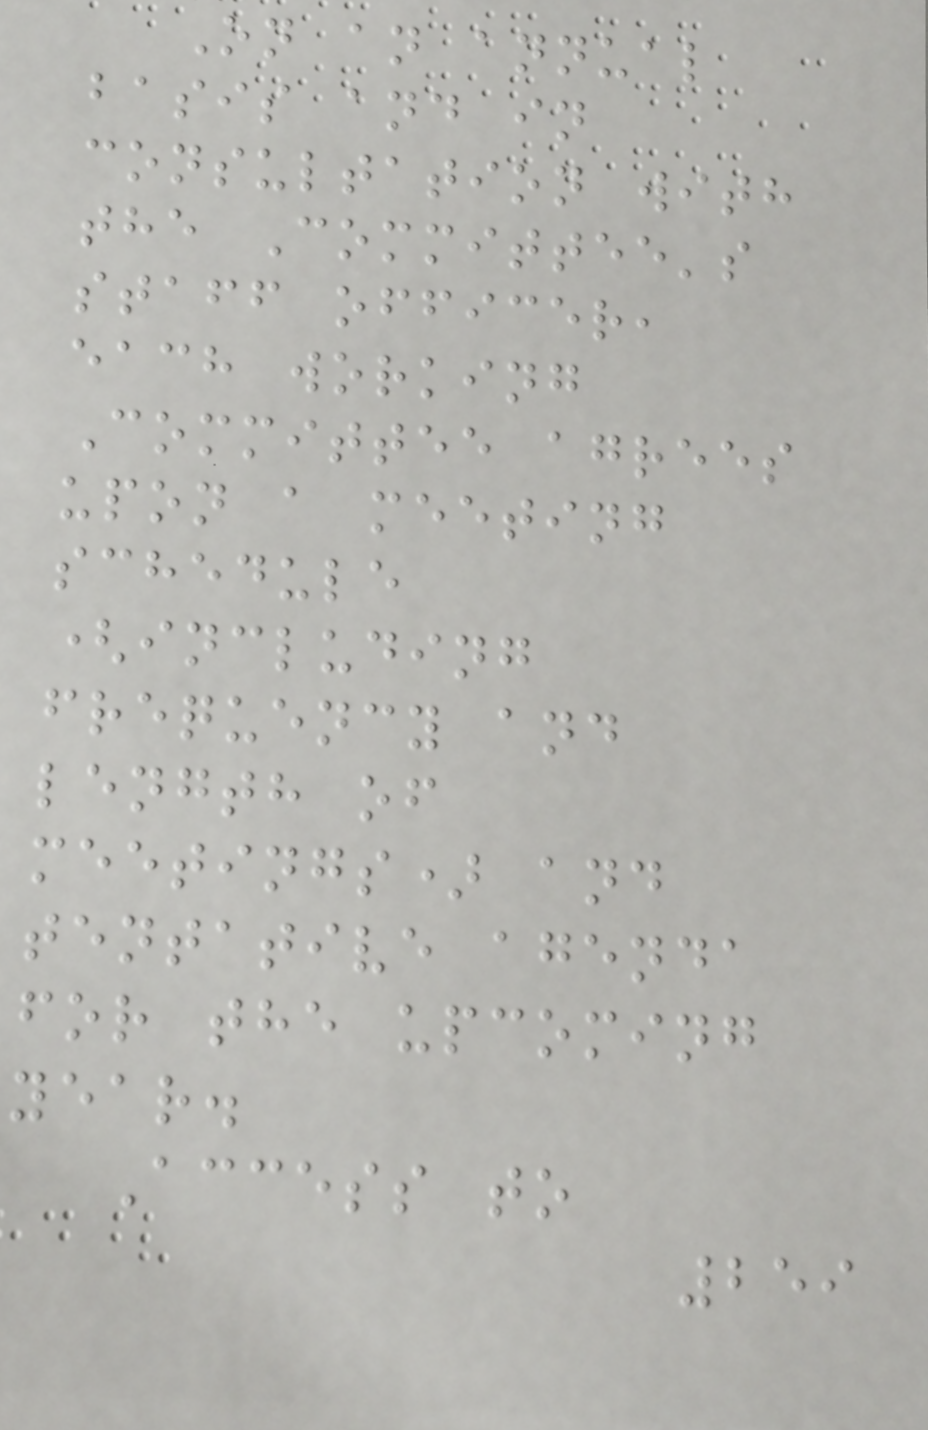On an annual
basis and in
consultation with
the Committee's
staff officer,
each working
Committee agrees
upon a meeting
schedule
(including
frequency and
length of
meetings) and
tentative agenda
for the upcoming
year.
Access to
259
